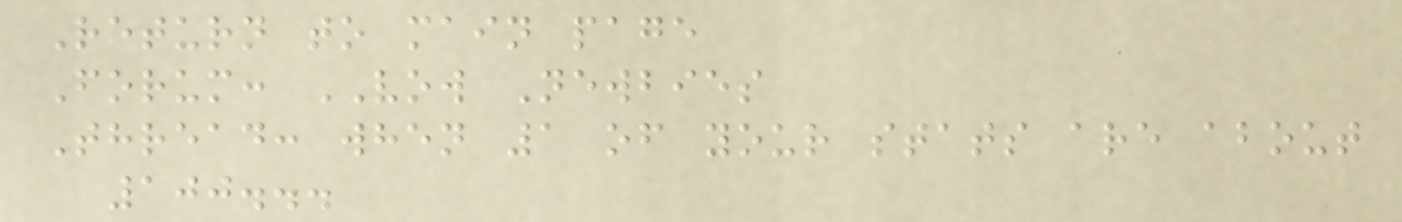Return to main page
Forum: VOW Newbies
Thread: when 1 of your stats are about
100...
